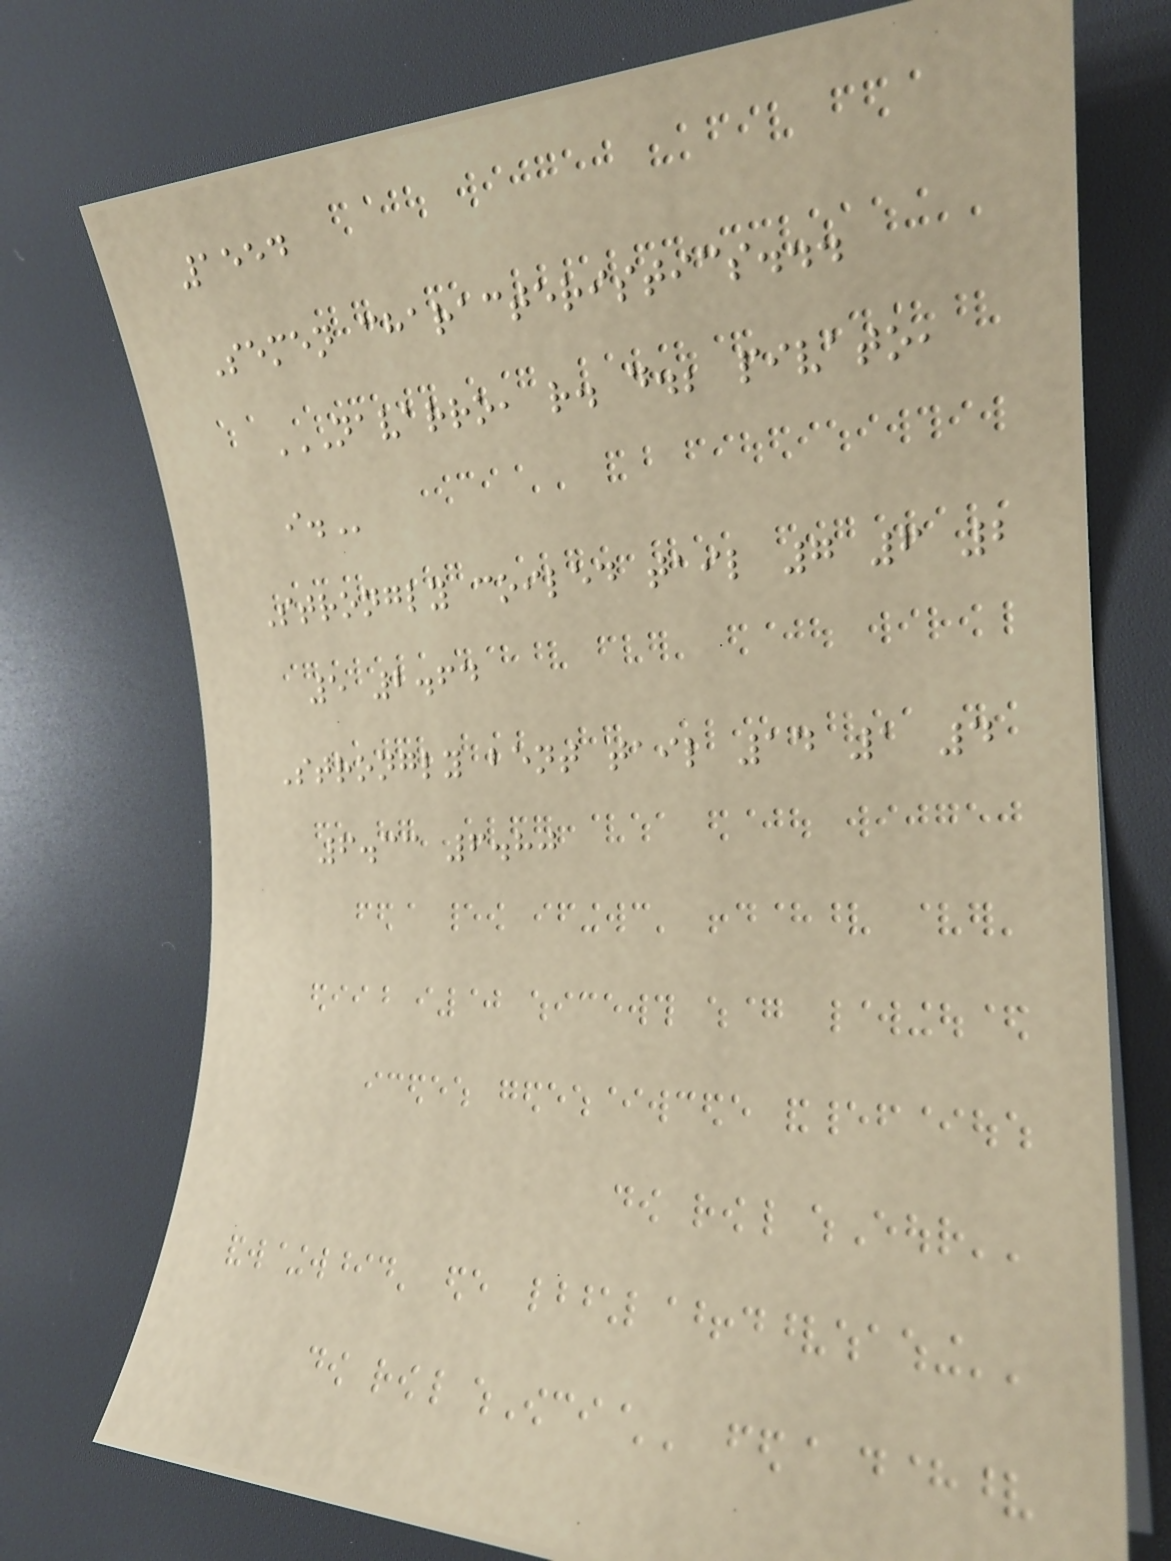1554
Semen characteristics...
NAVARRO, R. D.; PIVATO,
I.
Strongly coiled tail 7 6 2
5 2.64
Strongly bent tail 14 1 4
6.33 6.80
